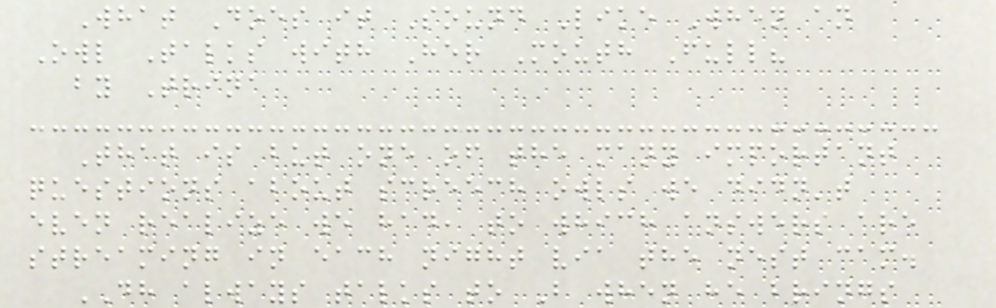What Does it Sound Like When an
Owl Talks with Her Mouth Full?
by Trina
That is but one of the many important
questions about screech owls we didn't
even realize we had, to which answers are
streaming in each night via the nest cam.
DH always talks to B when he brings
